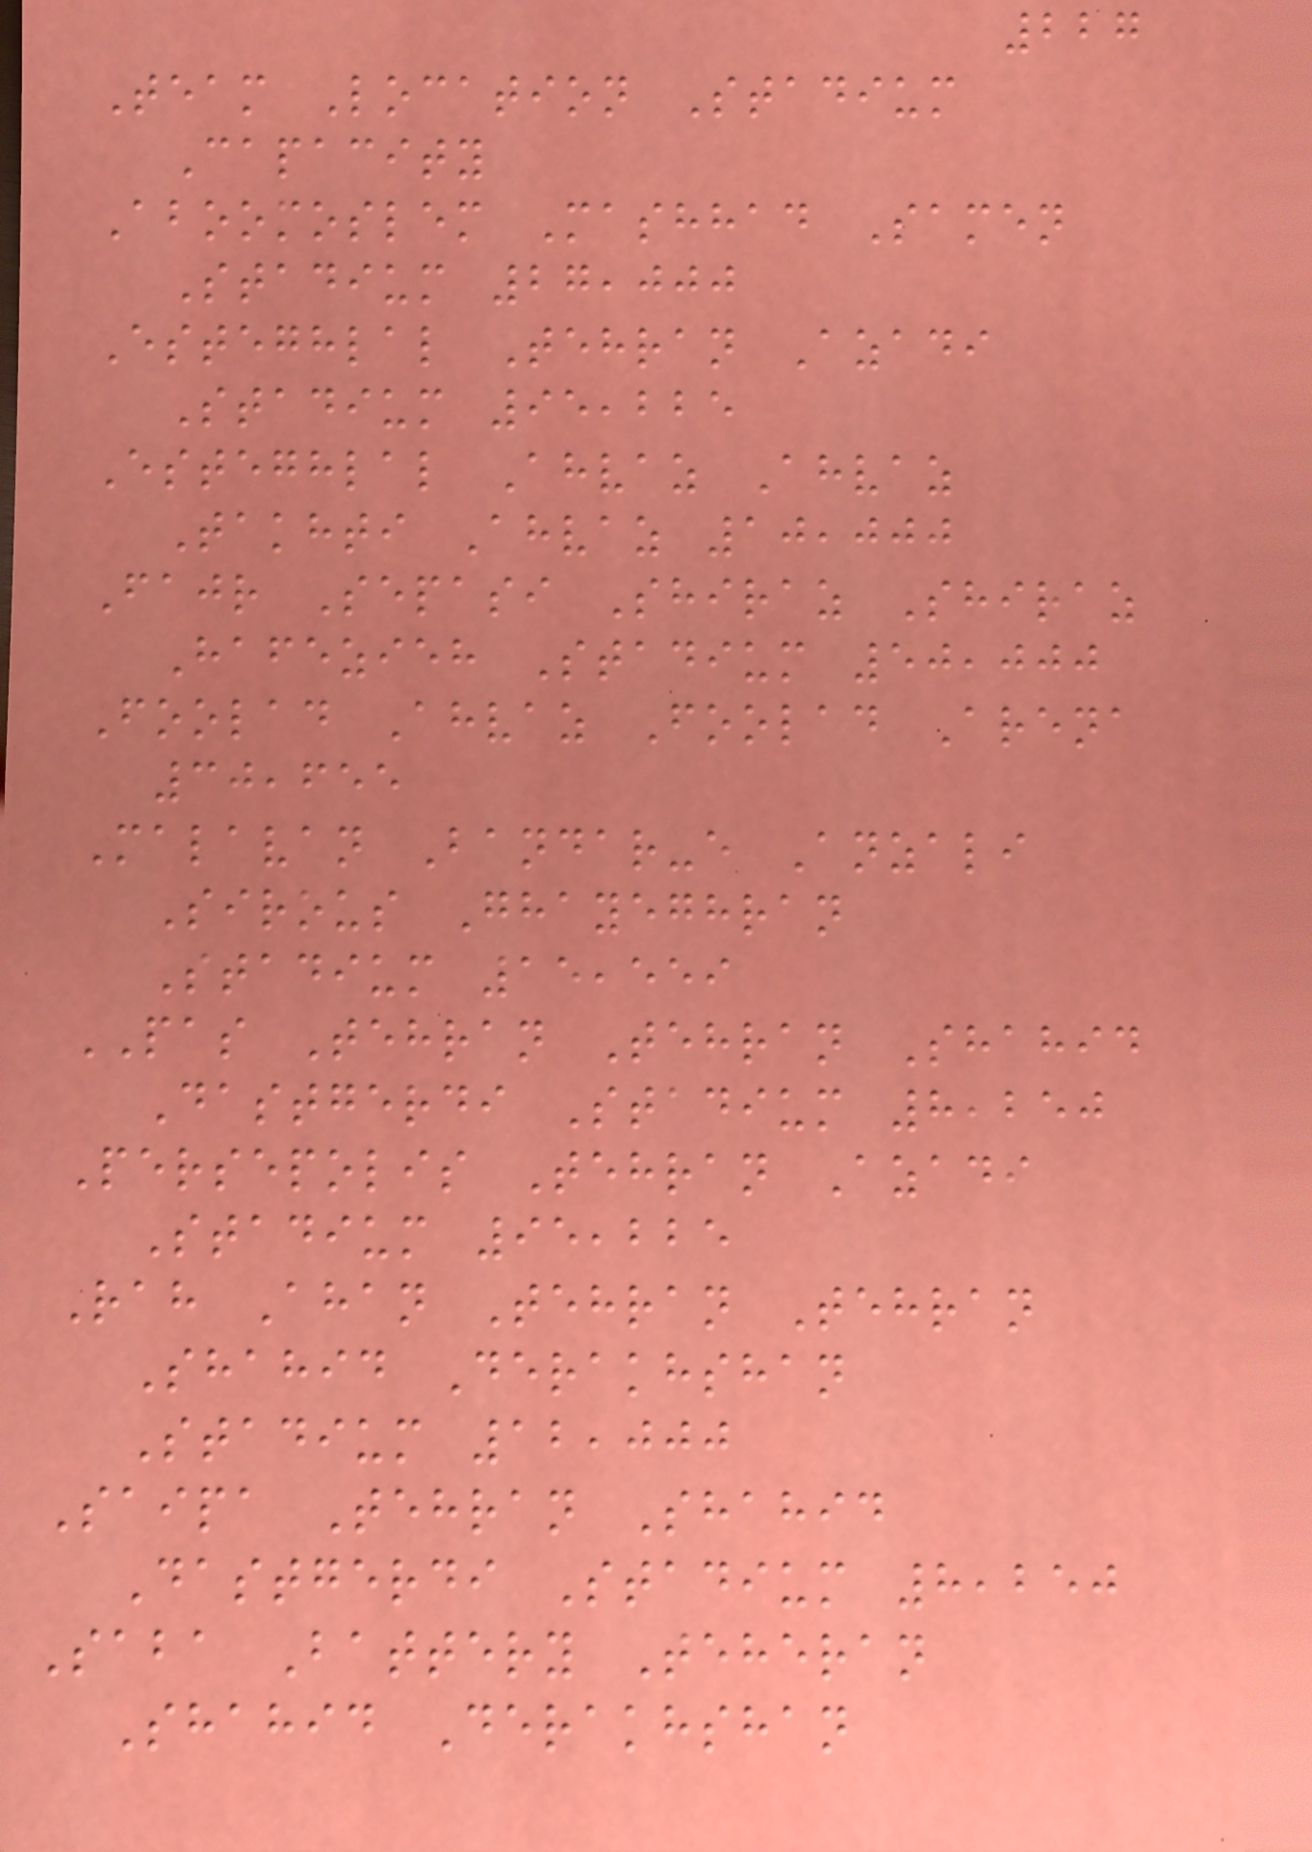227
Team Location Stadium
Capacity
Aboomoslem Mashhad Samen
Stadium 27,000
Esteghlal Tehran Azadi
Stadium 95,225
Esteghlal Ahvaz Ahvaz
Takhti Ahvaz 10,000
Fajr Sepasi Shiraz Shiraz
Hafezieh Stadium 50,000
Foolad Ahvaz Foolad Arena
30,655
Malavan Bandar-e Anzali
Sirous Ghayeghran
Stadium 15,559
PAS Tehran Tehran Shahid
Dastgerdi Stadium 8,250
Persepolis Tehran Azadi
Stadium 95,225
Rah Ahan Tehran Tehran
Shahid Derakhshan
Stadium 12,000
Saipa Tehran Shahid
Dastgerdi Stadium 8,250
Saba Battery Teheran
Shahid Derakhshan
